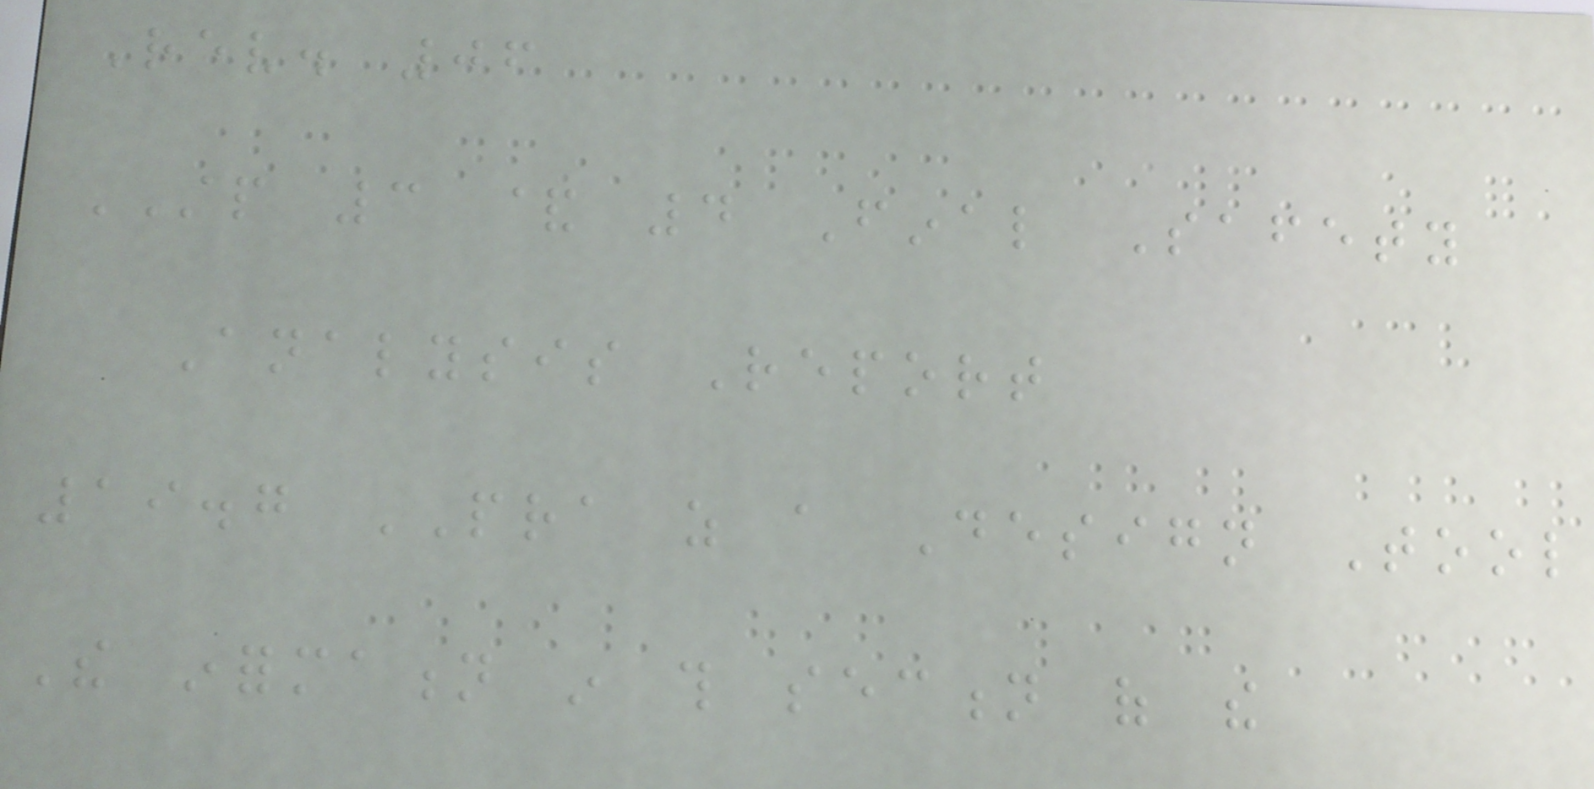Rev. 06
STP 3 & 4 Final Safety
Analysis Report
19.7 PRA as a Design Tool
The information in this section of the
